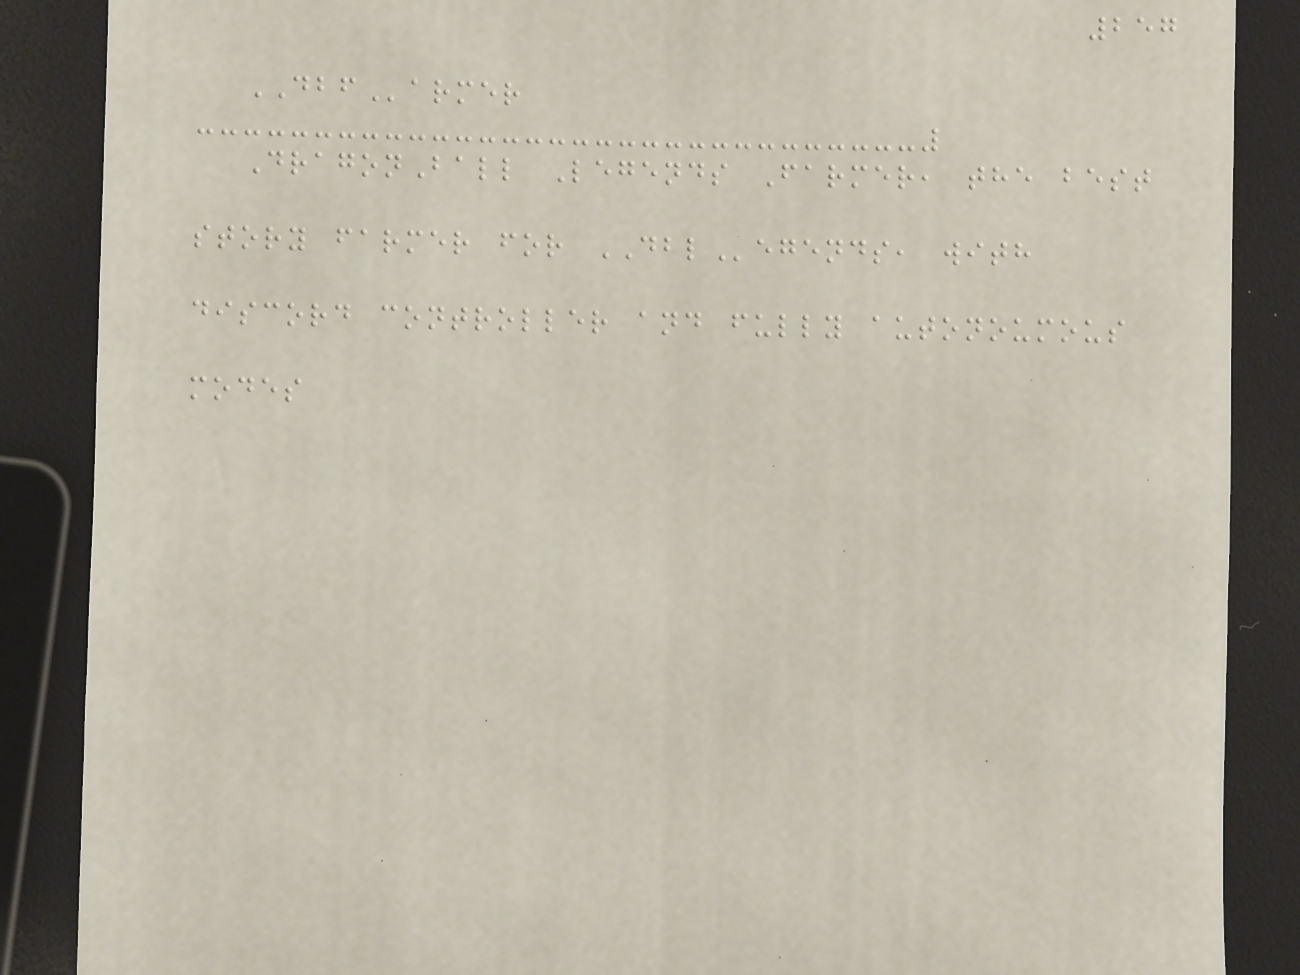257
DBFarmer
DragonBall Legends Farmer, the best
story farmer for DBLegends, with
discord controller and fully autonoumous
modes
